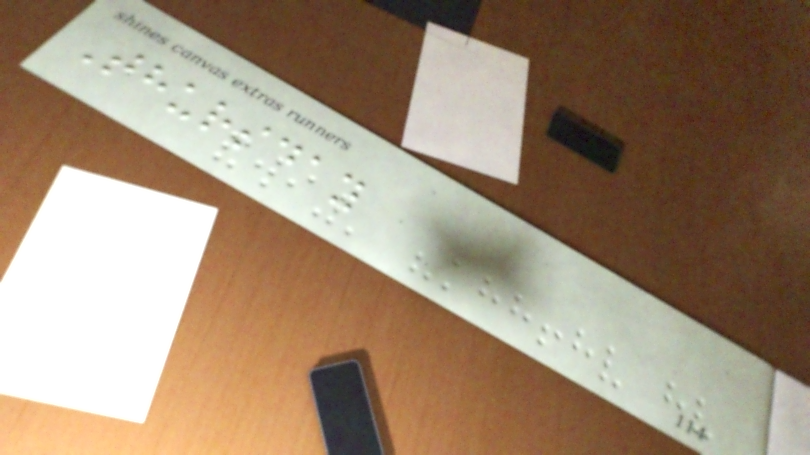Thursday
